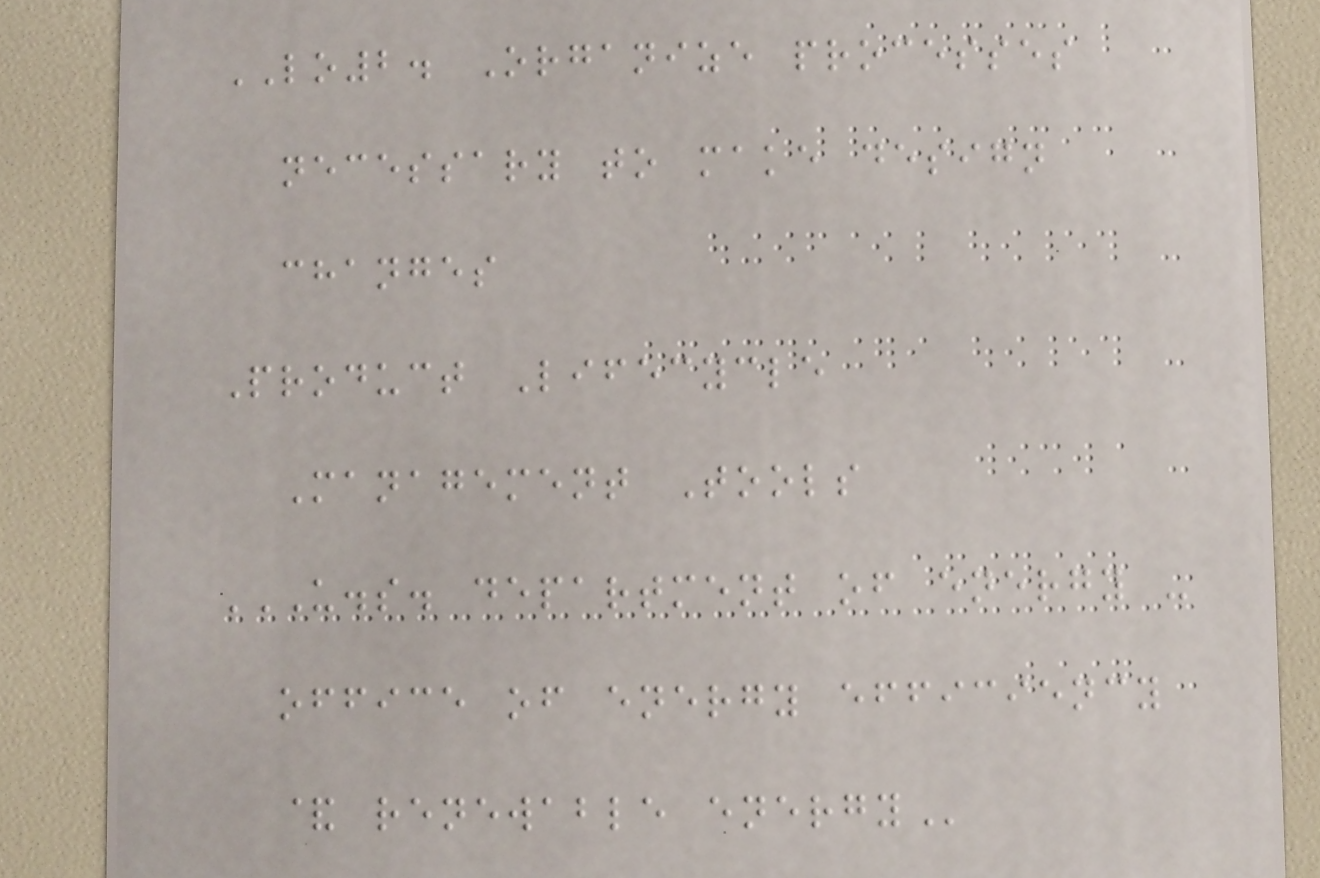LO2. Organize processes
necessary to make design
changes
Product Lifecycle
Management Tools
U.S. DEPARTMENT OF ENERGY -
OFFICE OF ENERGY EFFICIENCY
& RENEWABLE ENERGY
